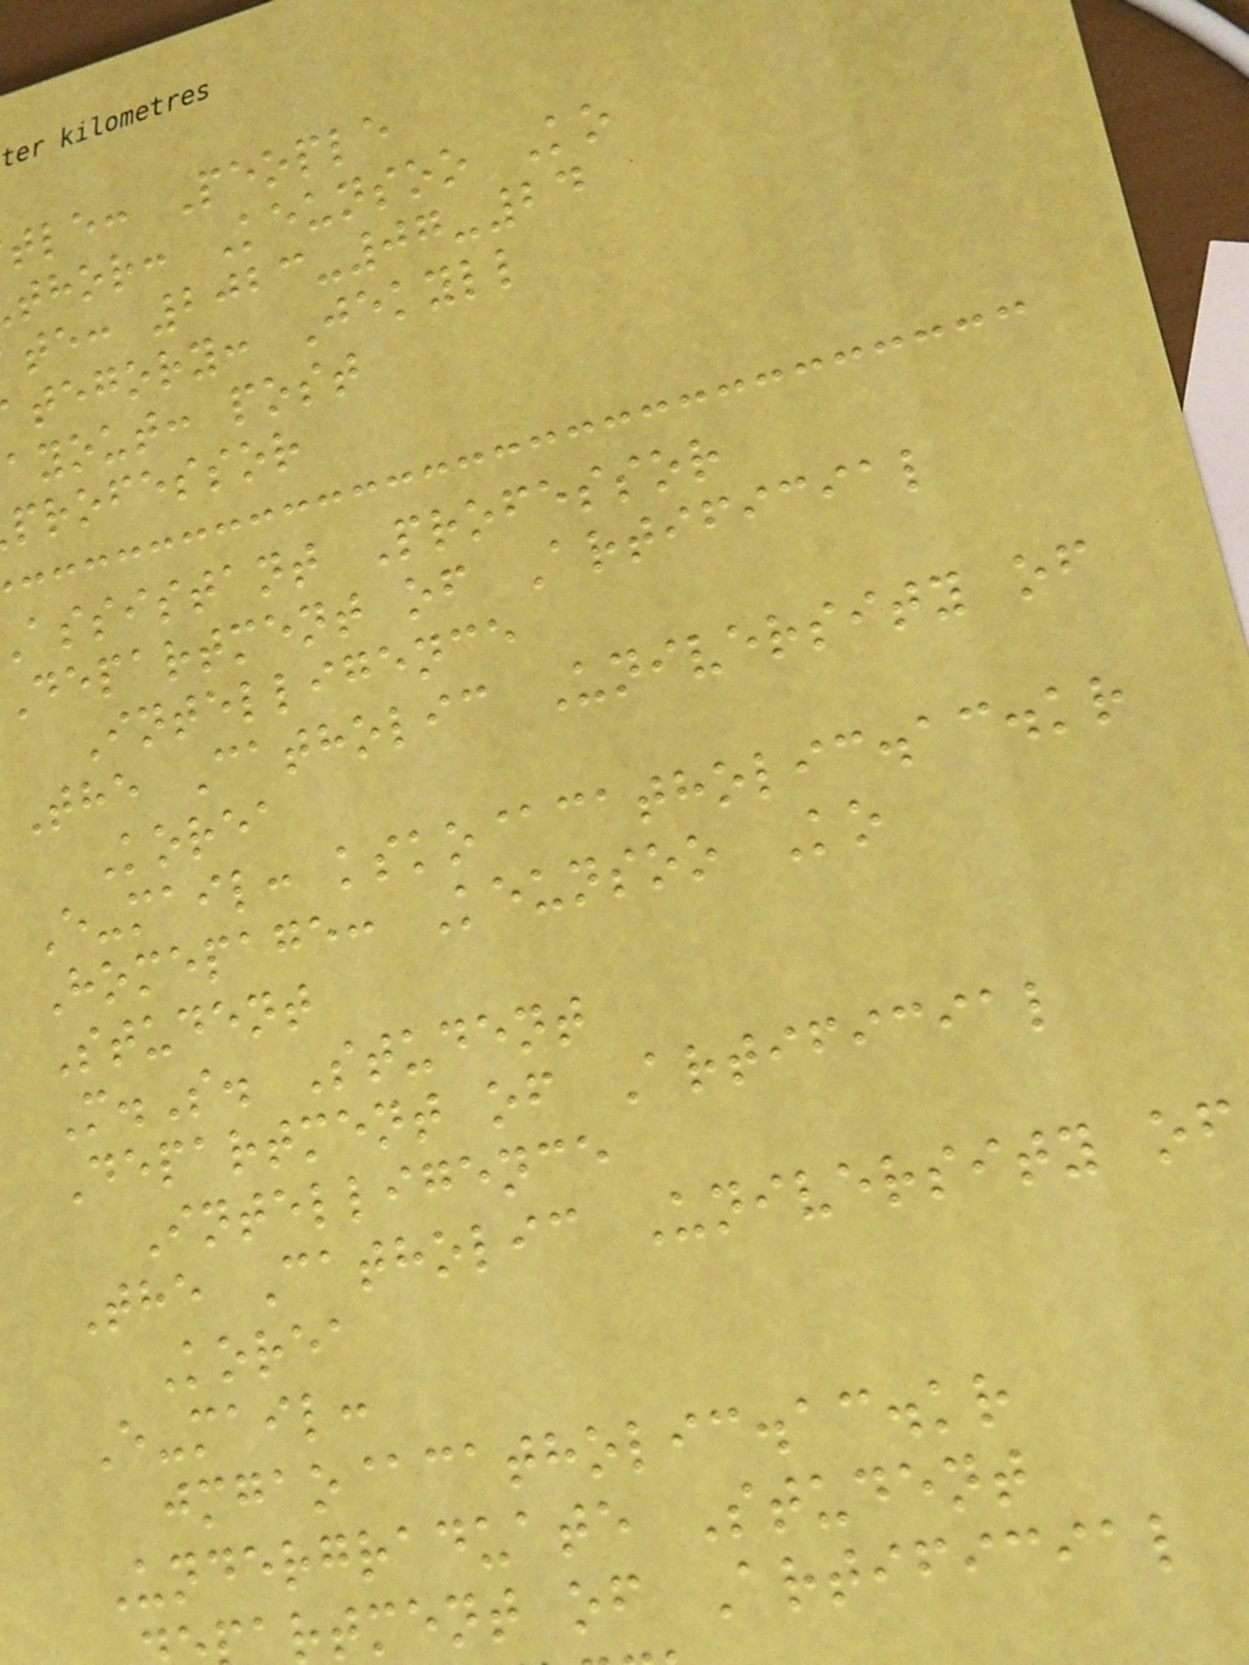tle: People
thor: Keunsoo Ko
te: 2023-07-24
tegory: Jekyll
ayout: post
professor
assistant Professor
Department of Artificial
Intelligence
The Catholic University of
Korea
E-mail: ksko@catholic.ac.kr
Homepage: Keunsoo Ko
Student
M.S. Student
Department of Artificial
Intelligence
The Catholic University of
Korea
E-mail:
jmgao@catholic.ac.kr
Undergraduate Student
rtment of Artificial
